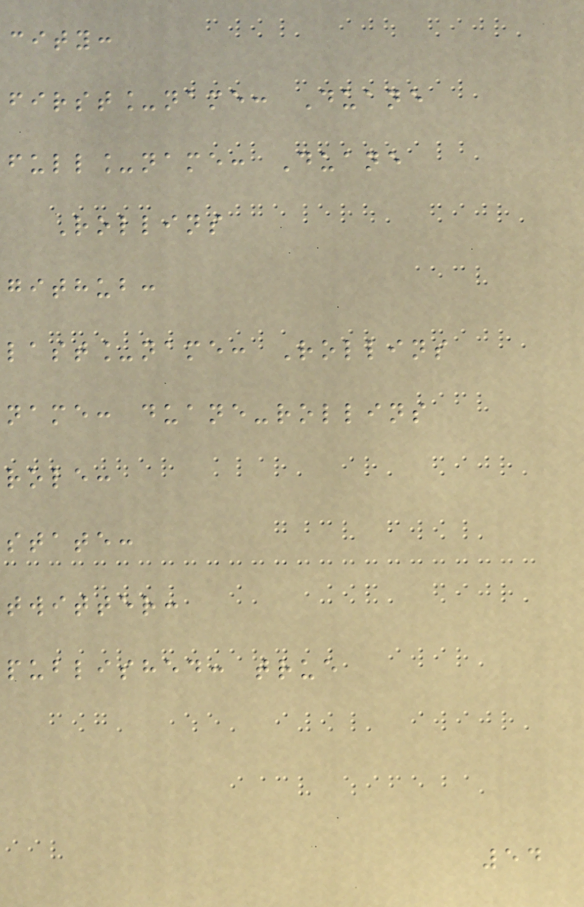city:
first_name: Duane
full_name: Duane
Rollins
github:
last_name: Rollins
name: duane-rollins
role:
state:
twitter:
published: true
54
